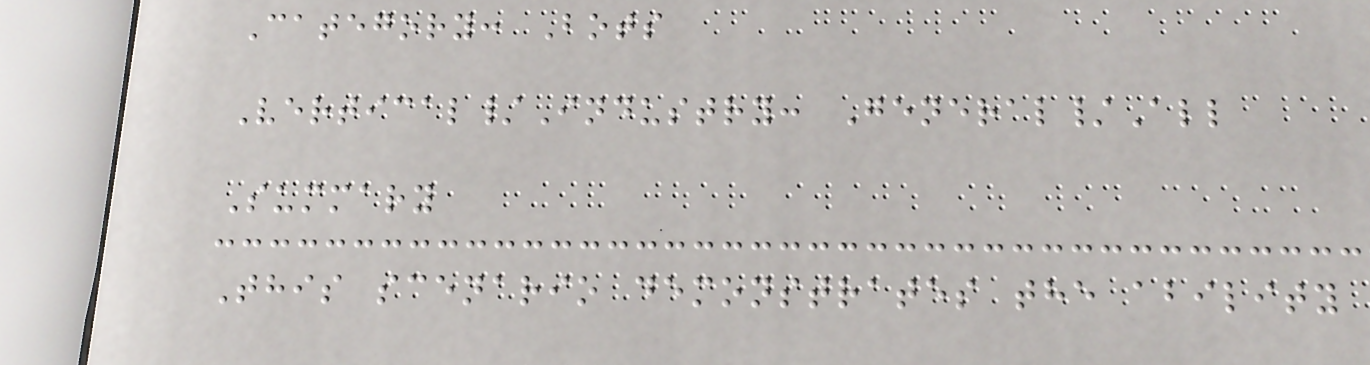Category: Bots
Vertical/Industry: General/All
Summary
This scenario demonstrates the ability
